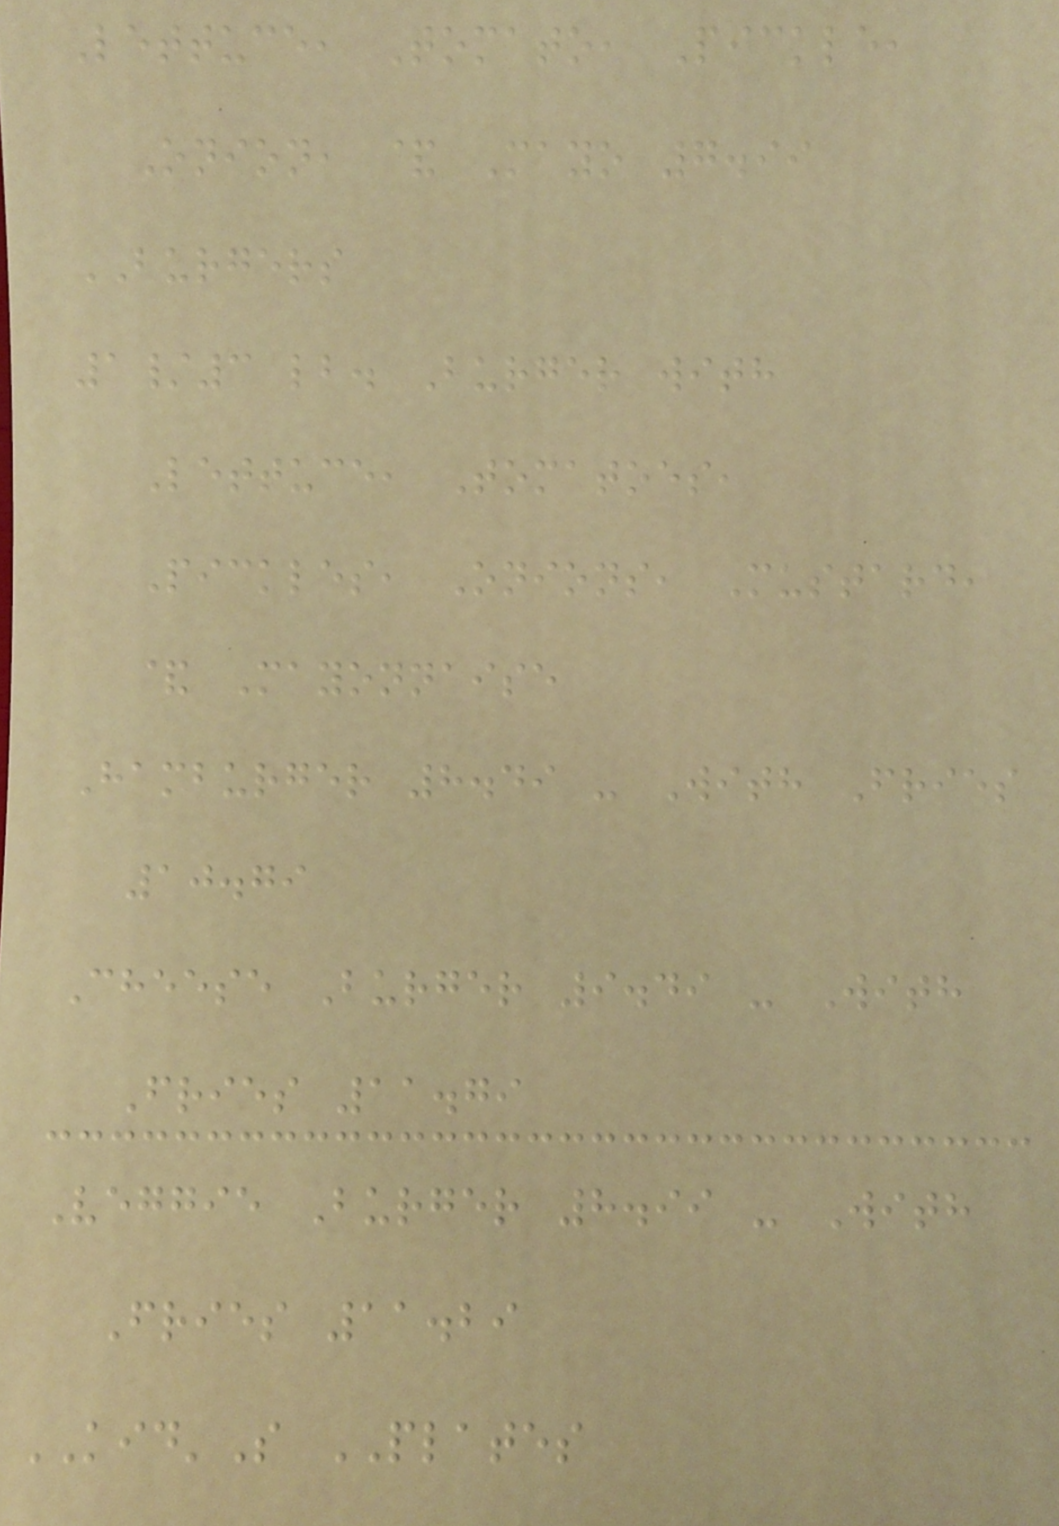Lettuce, Tomato, Pickle,
Onion, & Mayo 7.99
BURGERS
1/3 lb. Burger with
Lettuce, Tomatoes,
Pickles, Onions, Mustard,
& Mayonnaise
Hamburger 8.49 - With Fries
10.79
Cheese Burger 9.49 - With
Fries 11.79
Veggie Burger 8.99 - With
Fries 11.29
KID'S PLATES
